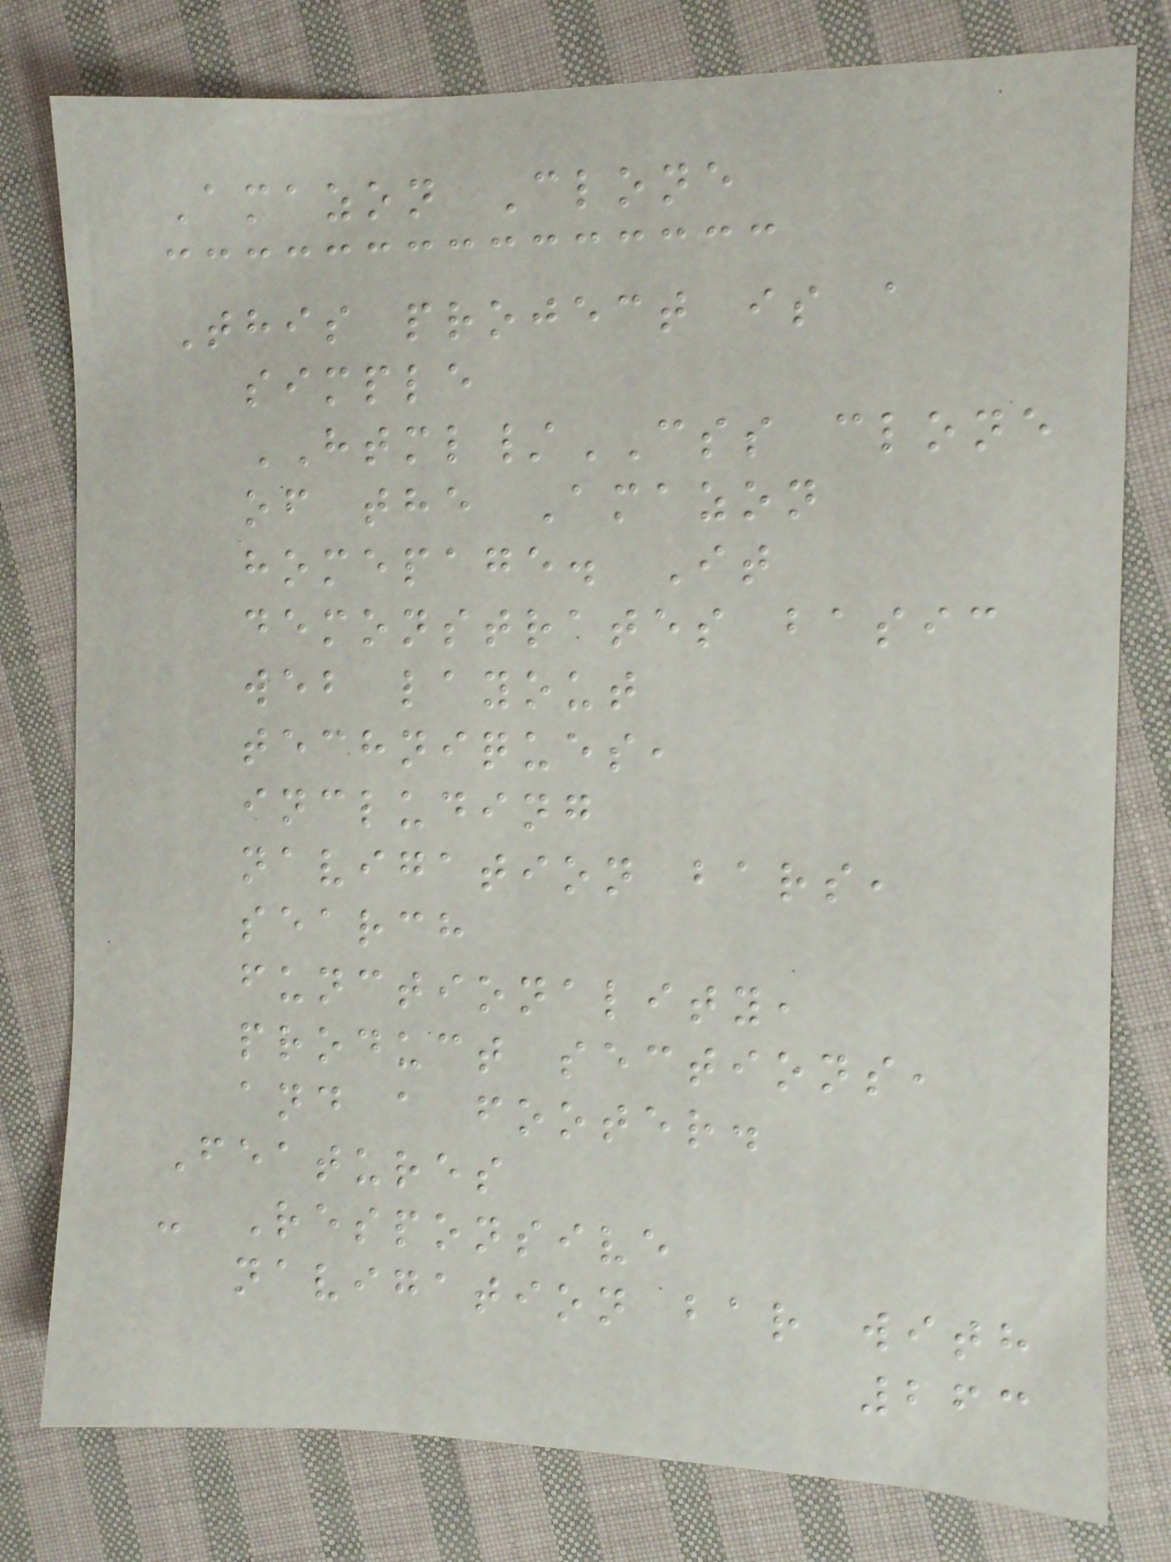Amazon Clone
This project is a
simple
HTML/CSS clone
of the Amazon
homepage. It
demonstrates basic
web layout
techniques,
including
navigation bars,
search
functionality,
product sections,
and a footer.
Features
- Responsive
navigation bar with
263
